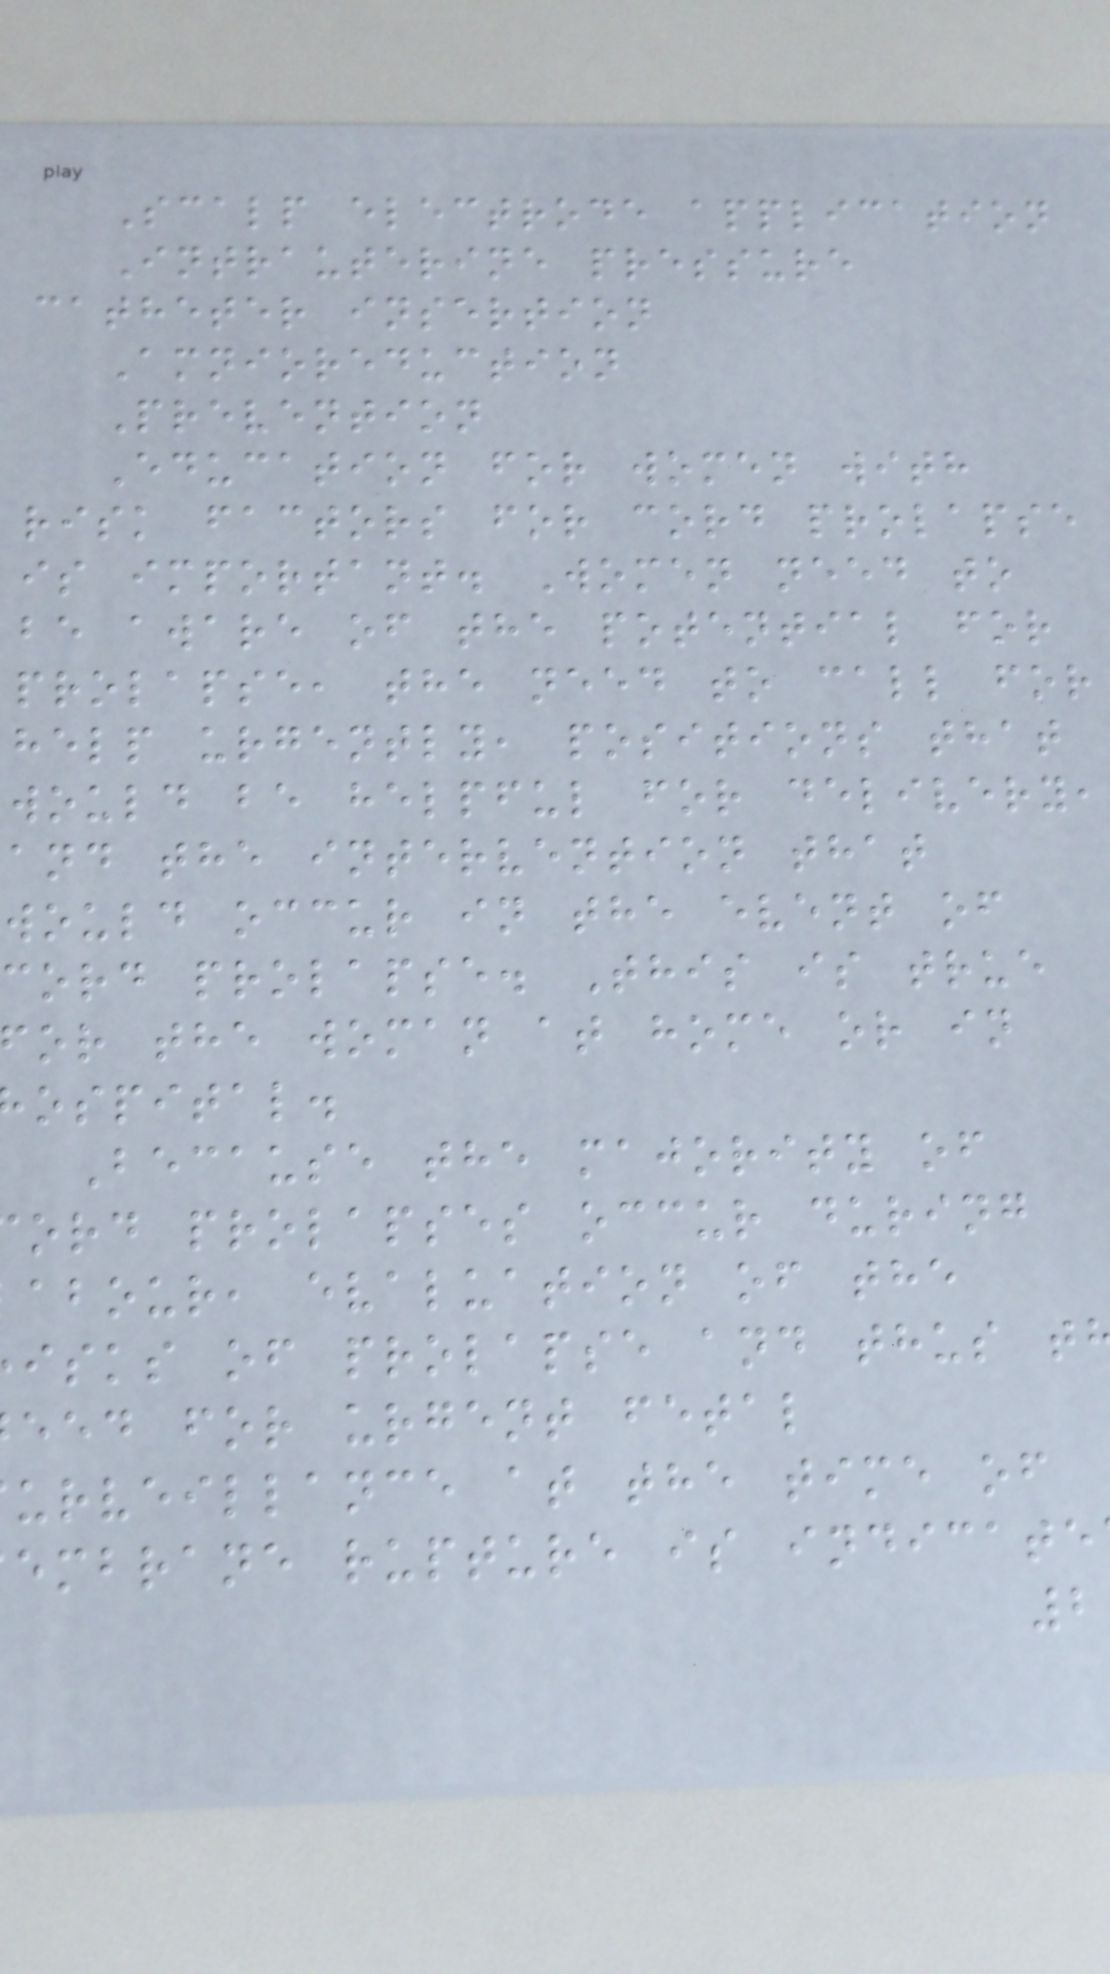Scalp electrode application
Intrauterine pressure
catheter insertion
Amnioreduction
Prevention
Education for women with
risk factors for cord prolapse
is important. Women need to
be aware of the potential for
prolapse, the need to call for
help urgently, positions that
would be helpful for delivery,
and the intervention that
would occur in the event of
cord prolapse. This is true
or the woman at home or in
ospital.
Because the majority of
ord prolapses occur during
abour, evaluation of the
isks of prolapse and thus t
eed for urgent fetal
urveillance at the time of
embrane rupture is indicate
